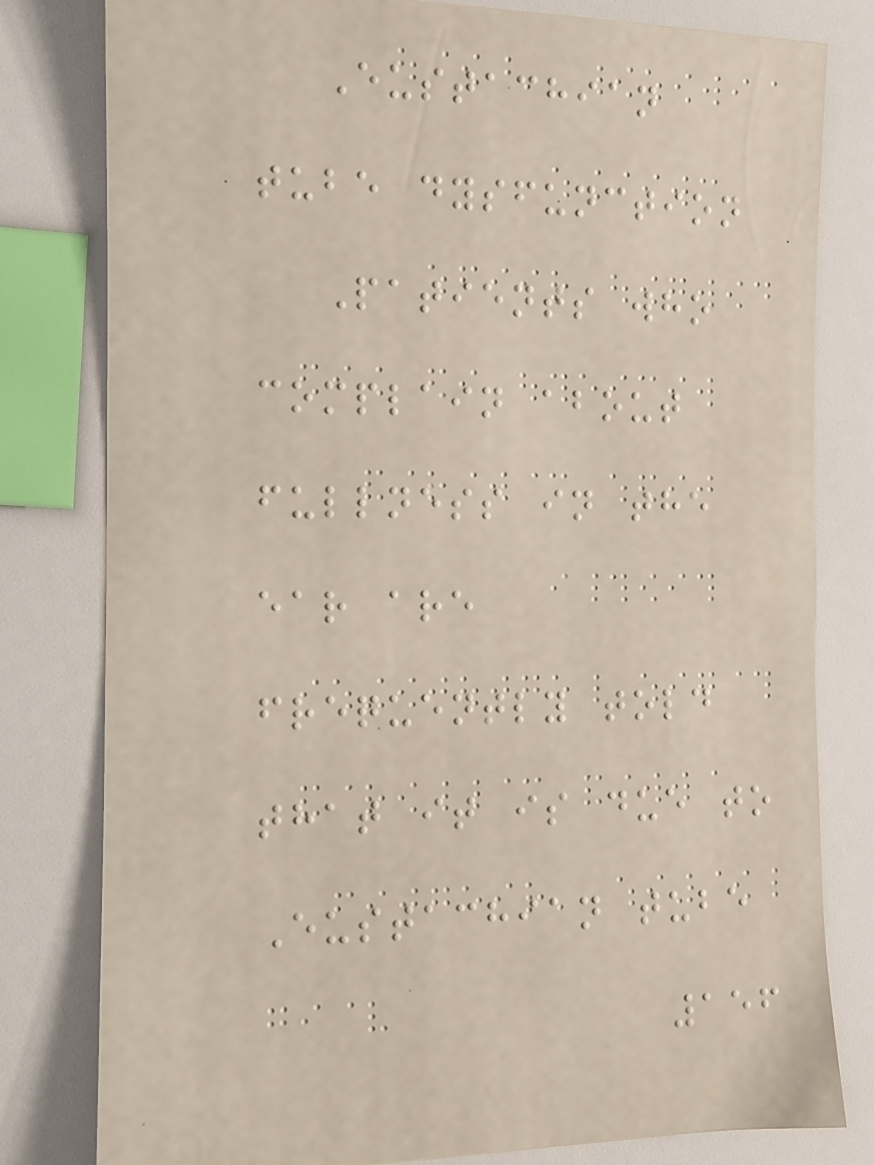Eustachian
tube dysfunction
Patients who
complain about
fullness in the
ear are
frequently told
that it is due to
Eustachian tube
156
